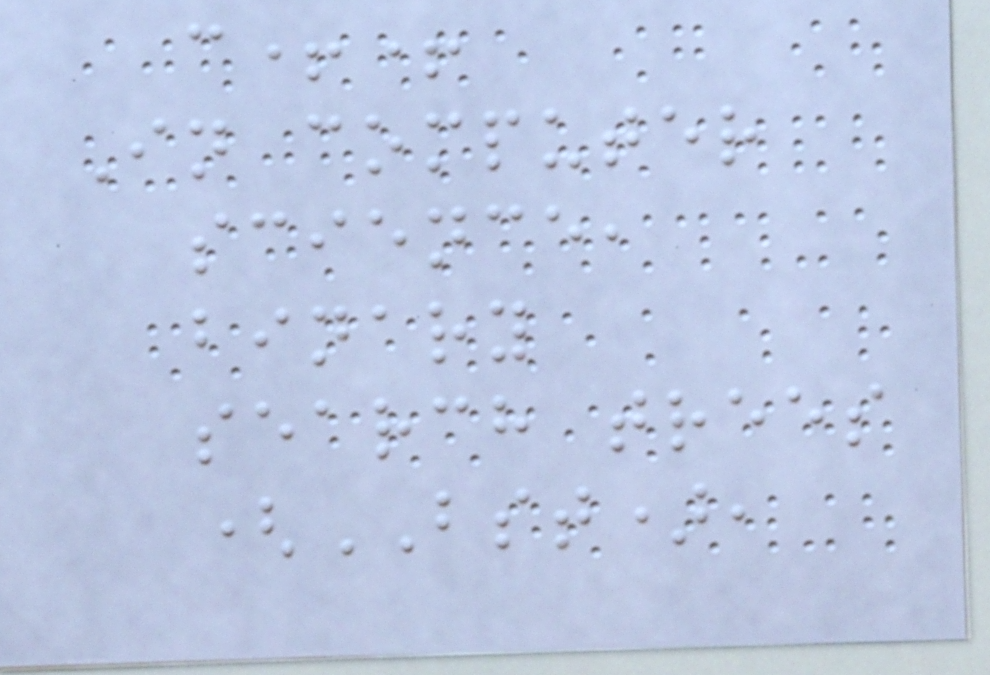c++
In computer
science,
binary
search trees
(BST),
